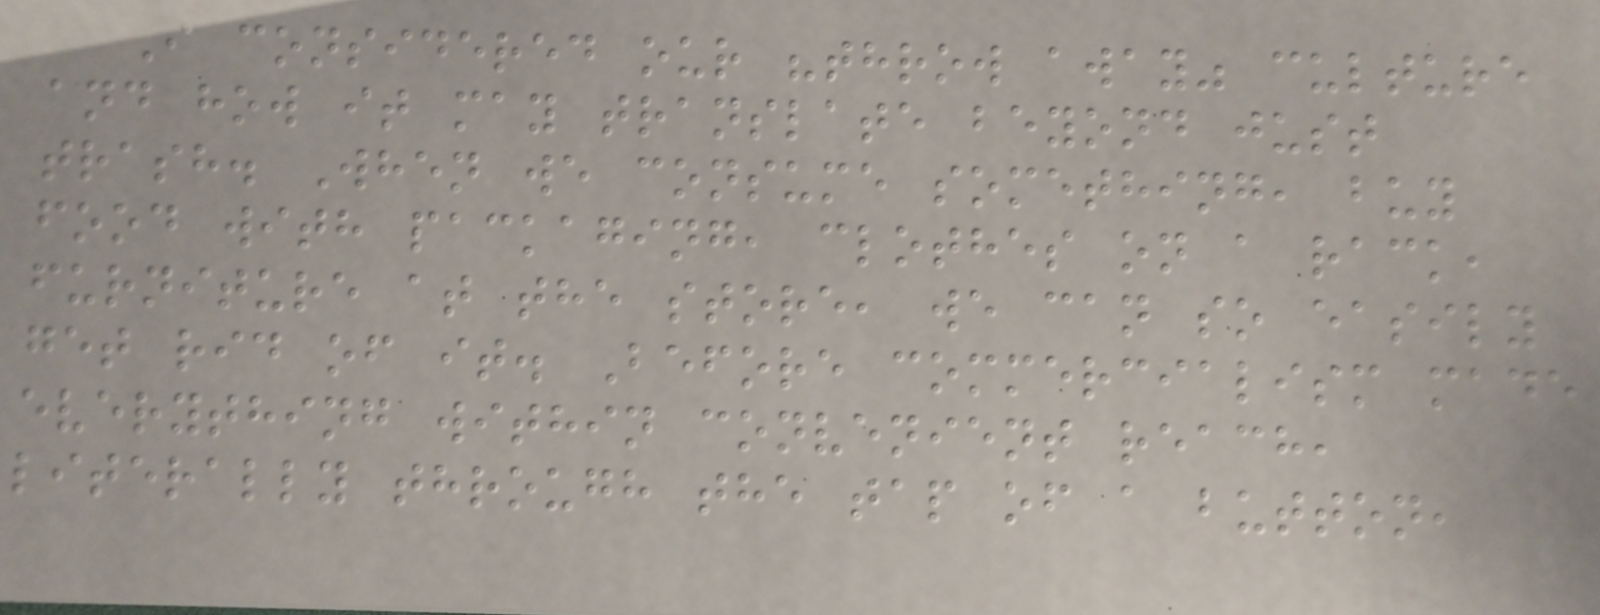I considered our "throw away" culture
and how it may translate beyond just
trash. When we consume something, buy
food with packaging, clothes on a rack,
furniture at the store, we can so easily
get rid of it. Before commercialism made
everything within convenient reach,
literally through the tap of a button,
